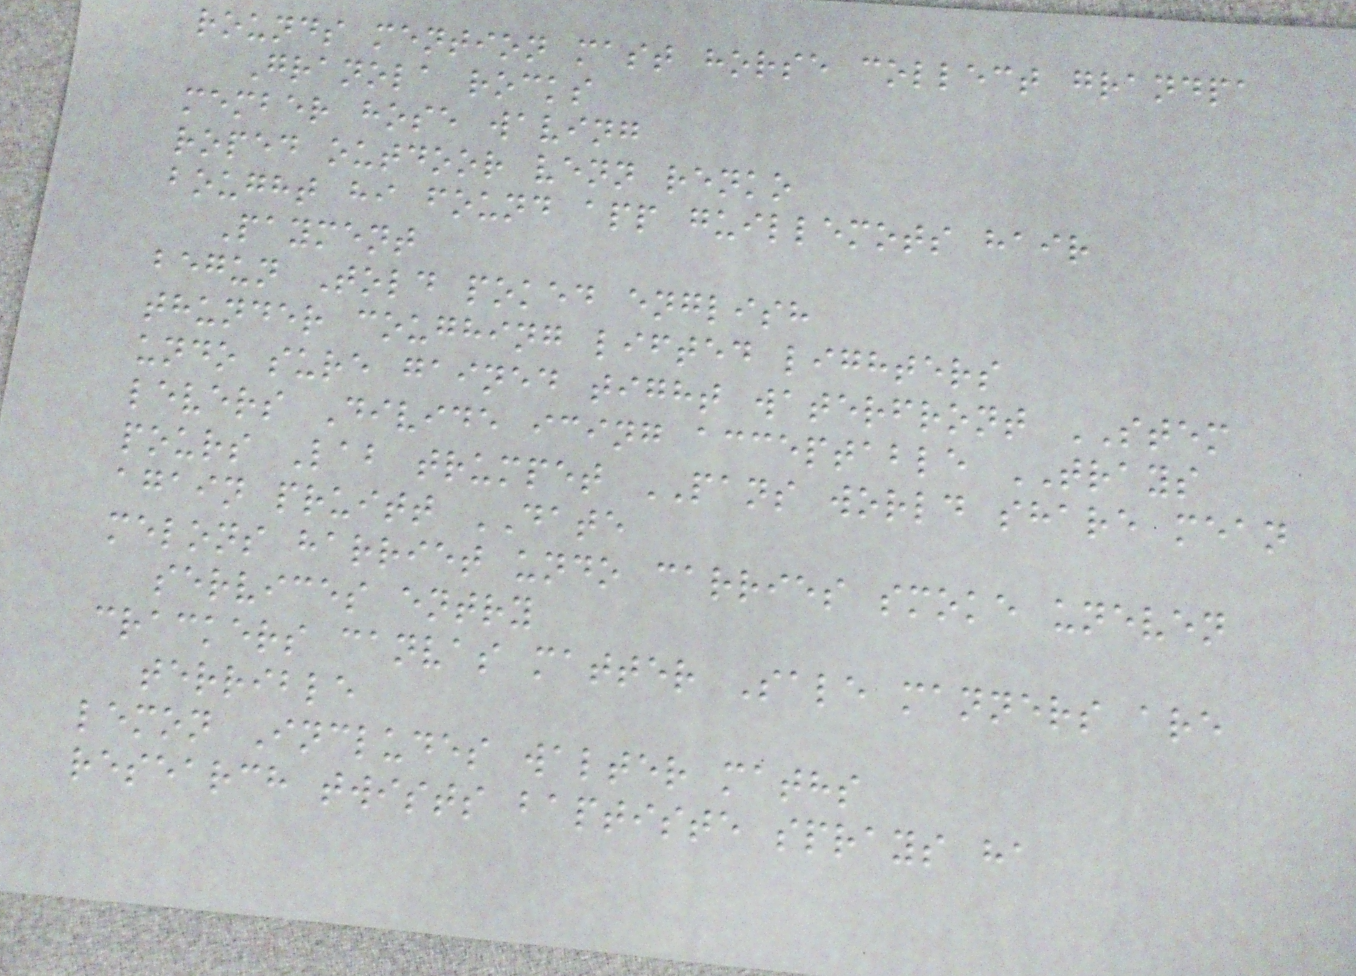rounds mention mast horse collect grandpa
Granola rocks
member hose waving
roped outdoor venn renko
bought hi found app guillemots hair
Payment
begun Told poked english
thunder coughing lifted lighters
undo sure gained tight waterfront STEM
levers Divide icing acceptable TRAYS
pours Lab trumpet PANS world share mean
again pruitt DATE
melons harriet undo carries smoke uneven
services entry
crackers canvas matter Sale manners are
terrible
lemon Includes walter maths
research twists baptiste sprays ha
